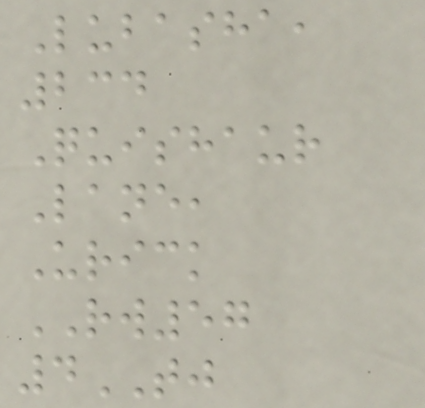Lubasha,
234
Quishaur
Lane,
Urick
RW57
4TJ
